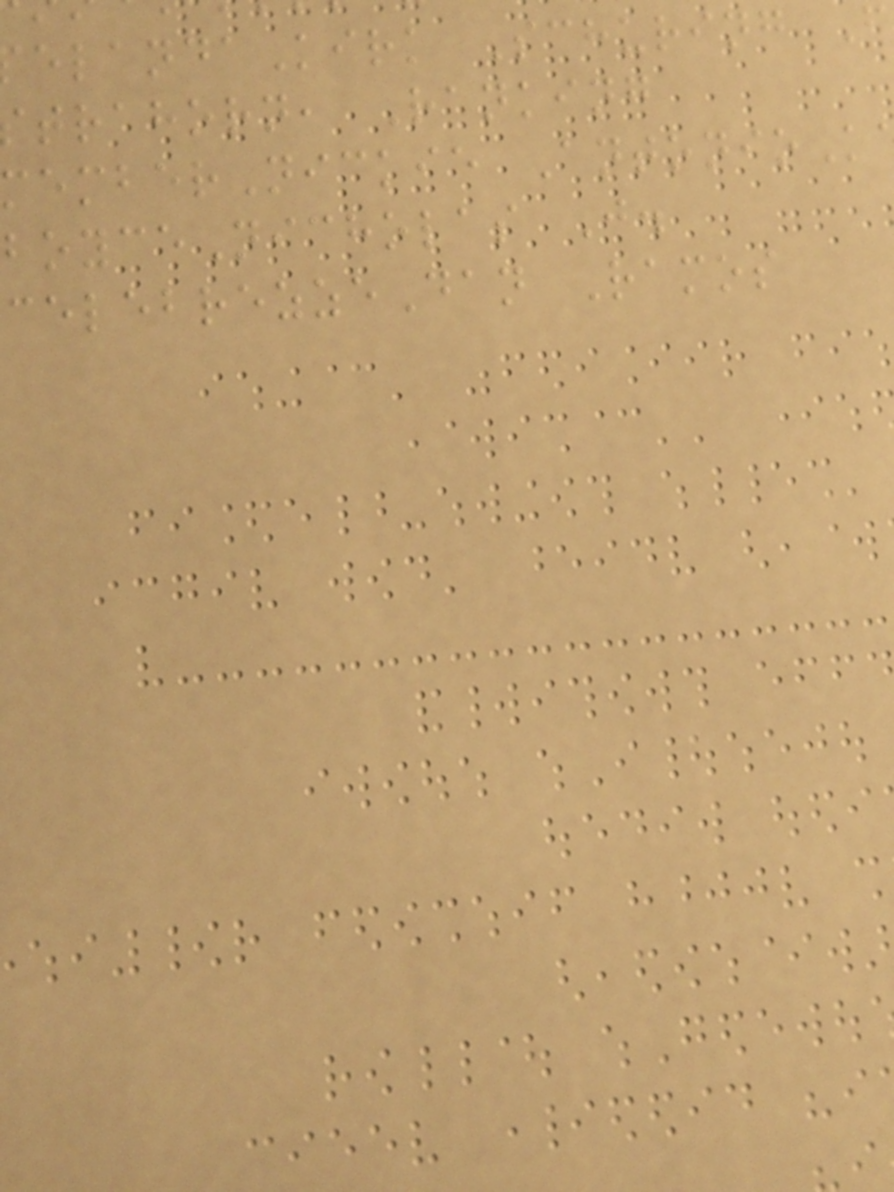elandaKirk Schuring F
trahorn, Ranking
emberNickie AntonioK
oyceNicholas J.
elebrezzeDan Ramos
